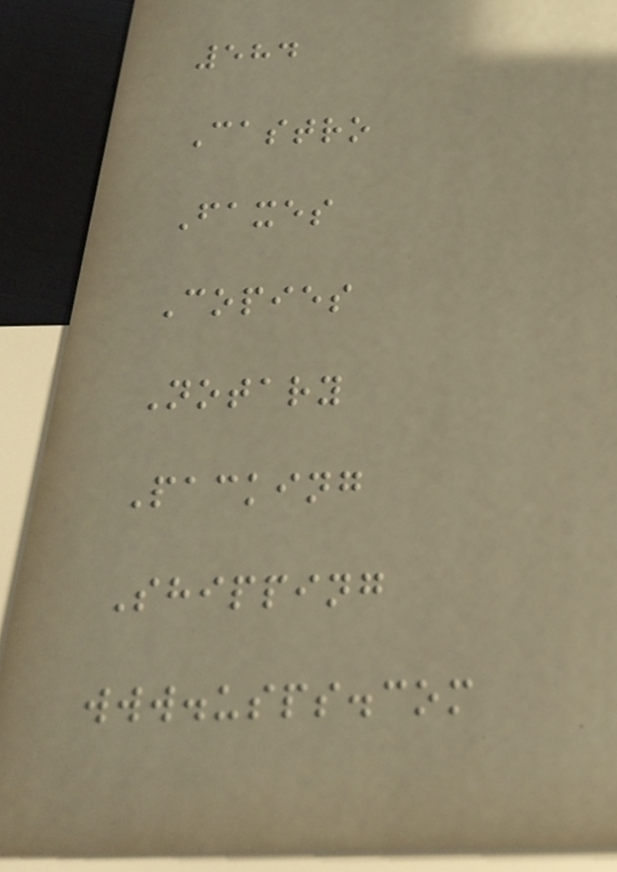584
Castro
Faxes
Copies
Notary
Packing
Shipping
www.usps.com
